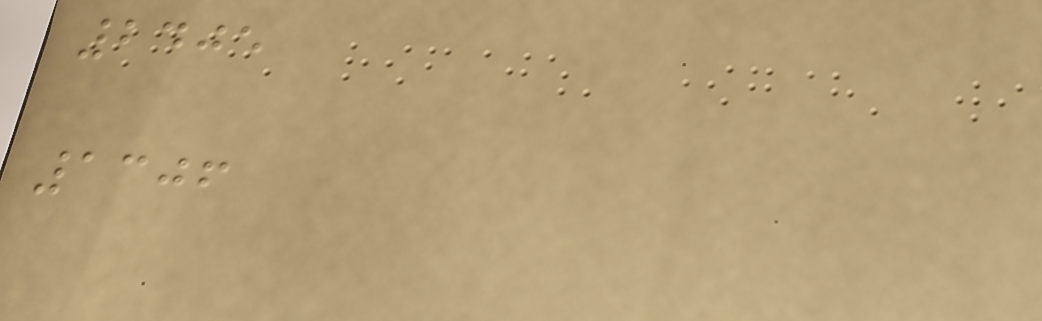2405
1306
